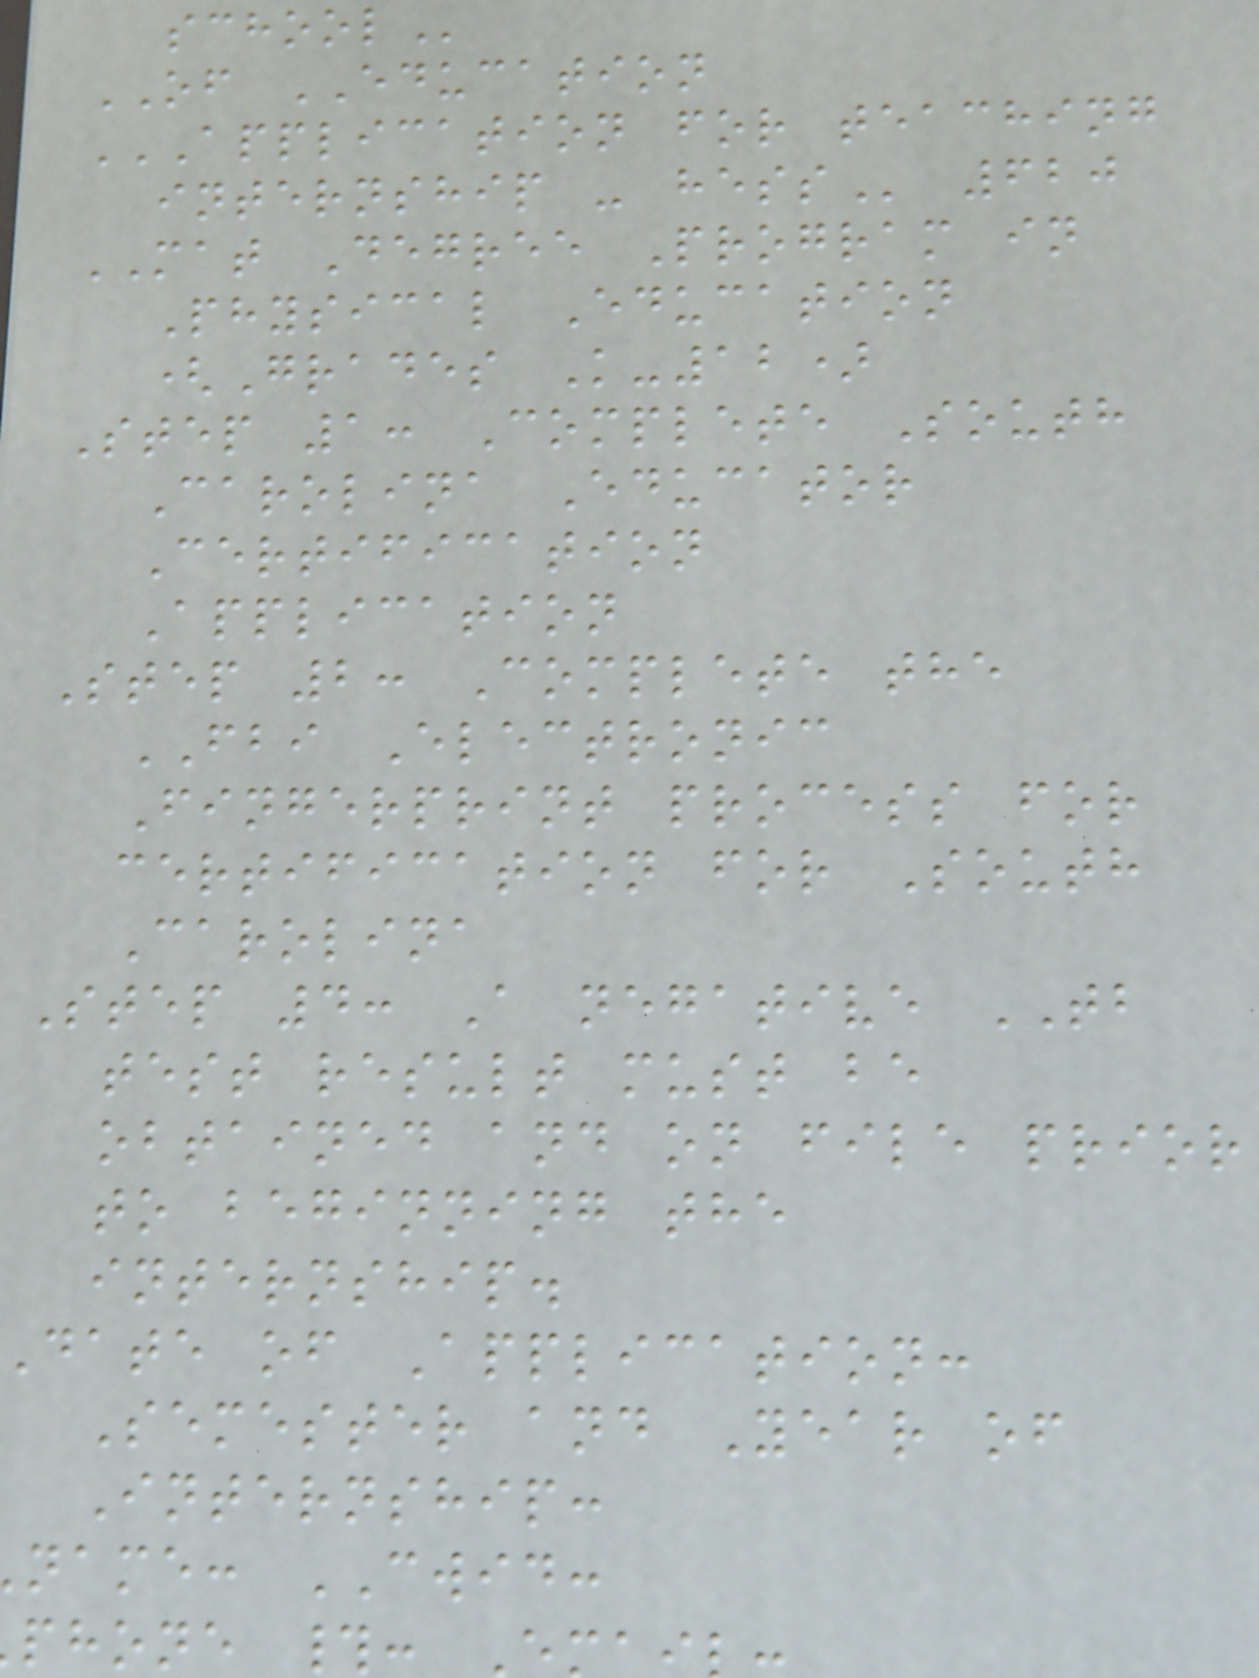OF EDUCATION
APPLICATION FOR TEACHING
internship -
MAT Degree Program in
Physical Education
(Grades K-12)
Step 1: Complete South
Carolina Educator
Certification
Application
Step 2: Complete the
FBI Electronic
Fingerprint process for
certification for South
Carolina
Step 4: A negative TB
test result must be
obtained and on file prior
to beginning the
internship.
date of Application:
Semester and Year of
Internship:
name: CWID:
phone #:
